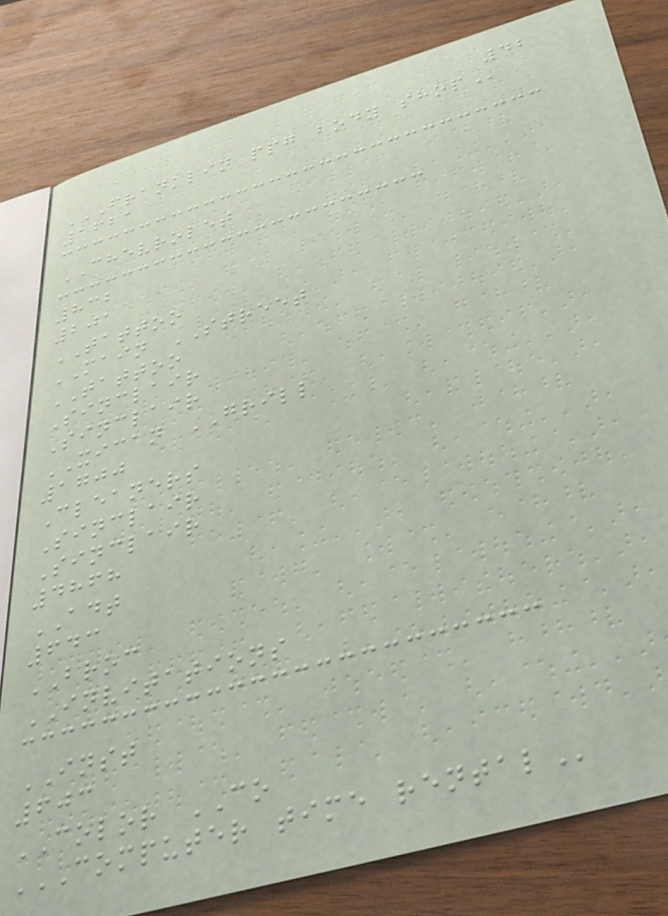42
FRANKLIN PPG BODY SHOP
1621
CHEVROLET
832
201
TATTOO
MAIN STREET
TATTOO
Sinclair
Sinclair
XICAN GRILL
1700
Cleaners
Sinclair
Sinclair
4868
ADT
643
BROC
INVITATIONS
INST
603
COLOR CO
COMPUTER TIME RENTAL
